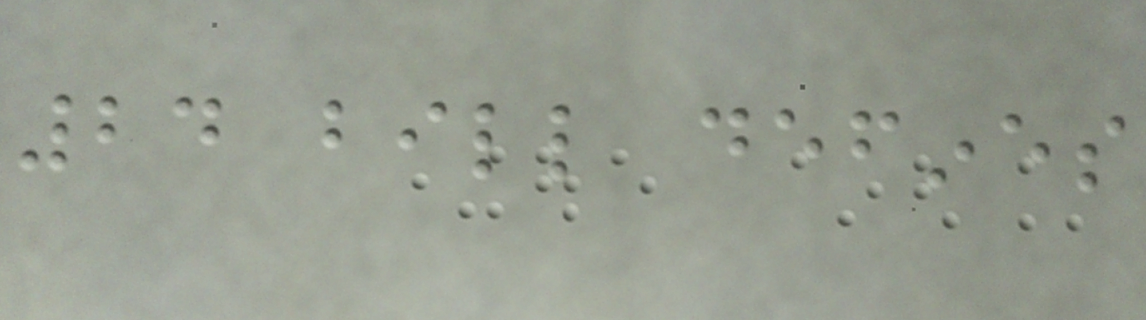24 bill defines
